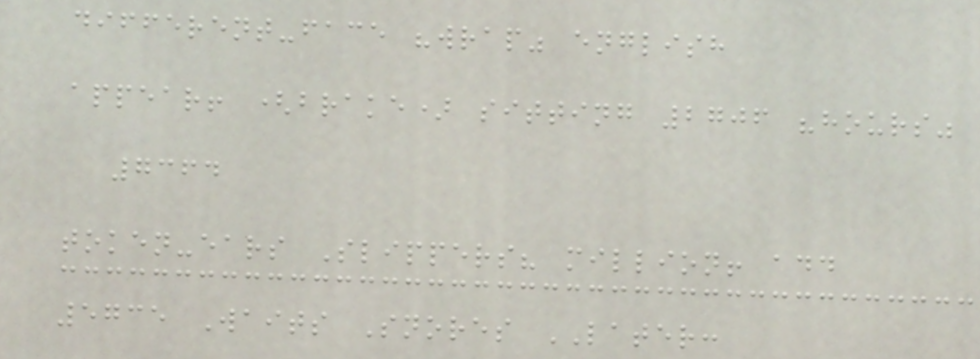different-face "wrap" english
appear! (brake) sitting 2706 "hours"
7364
token-ears Slippers? million! add
5735 Waits Snores LATER:
